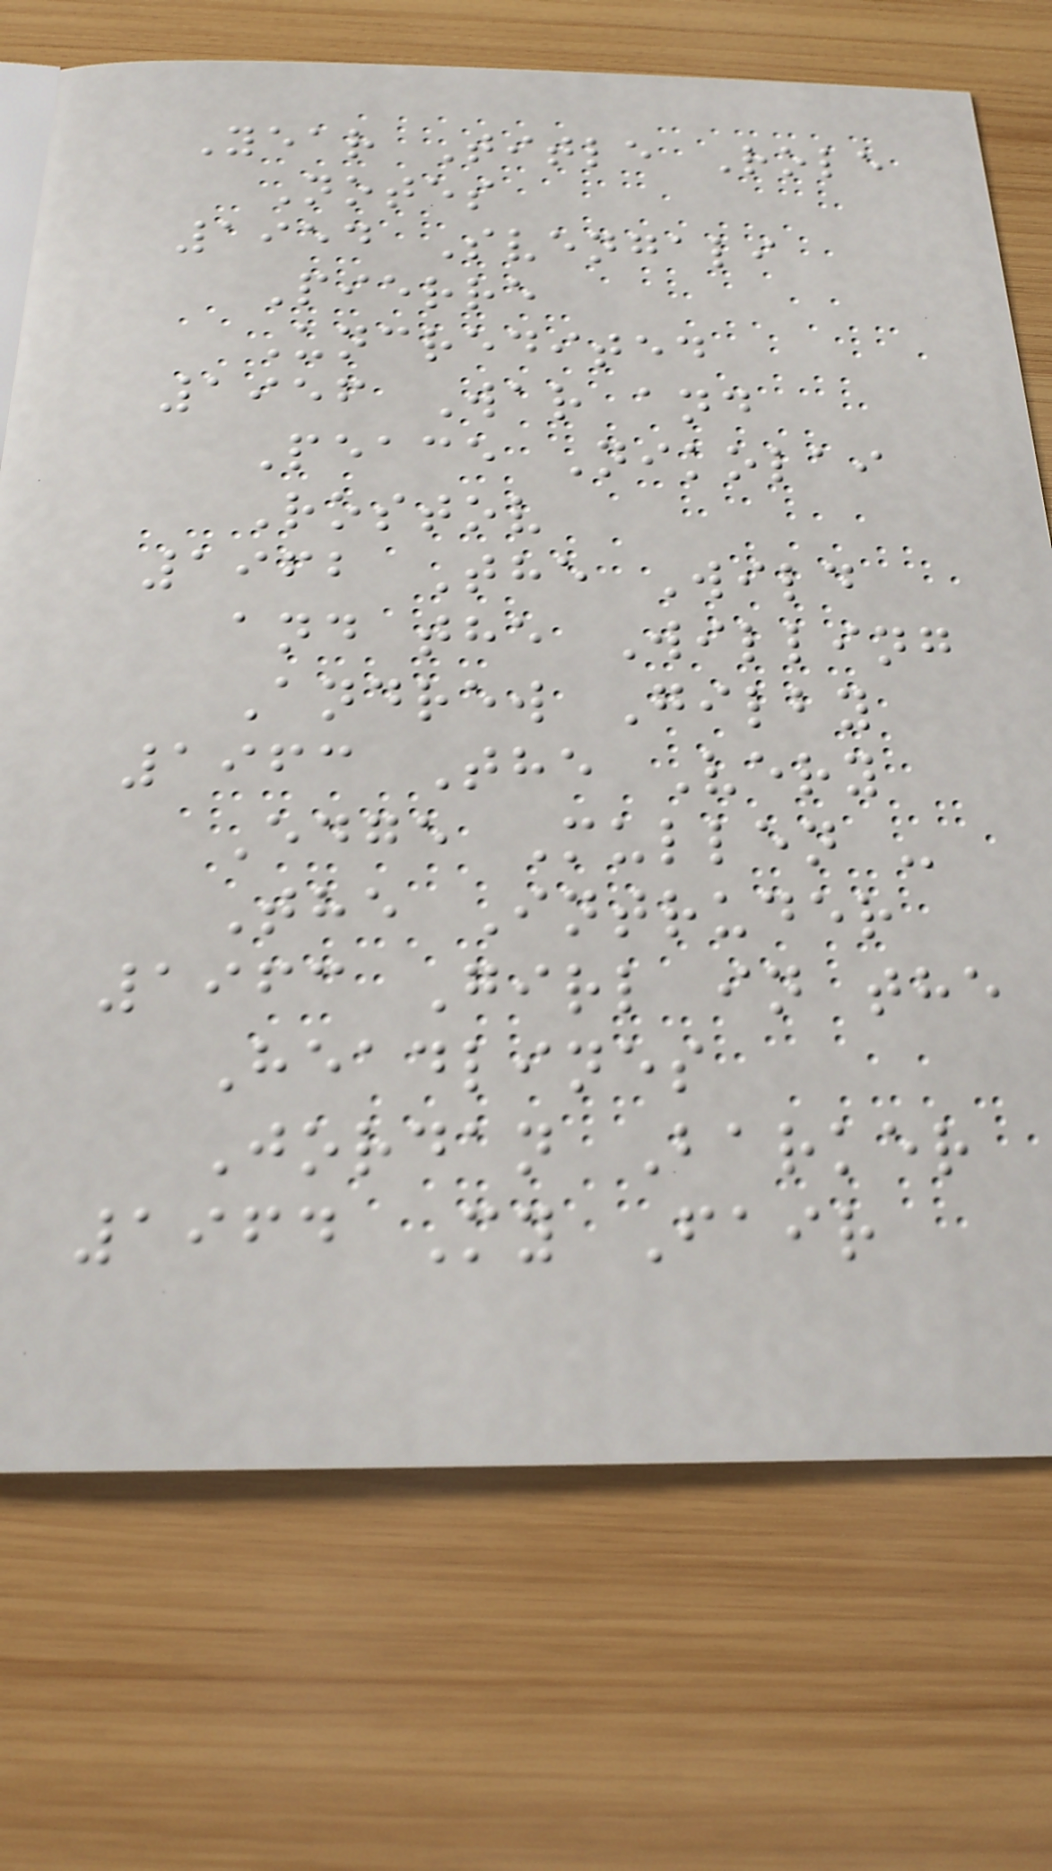Year Title Role
Notes
1954 Svengali
Pierre
Uncredited
1956 War and
Peace Nikolai
Rostov
1962 The Wild
and the Willing
Andrew Gilby
1963 The Very
Edge Mullen -
The Intruder
1963 Girl in the
Headlines
Jordan Barker
1964 My Fair
